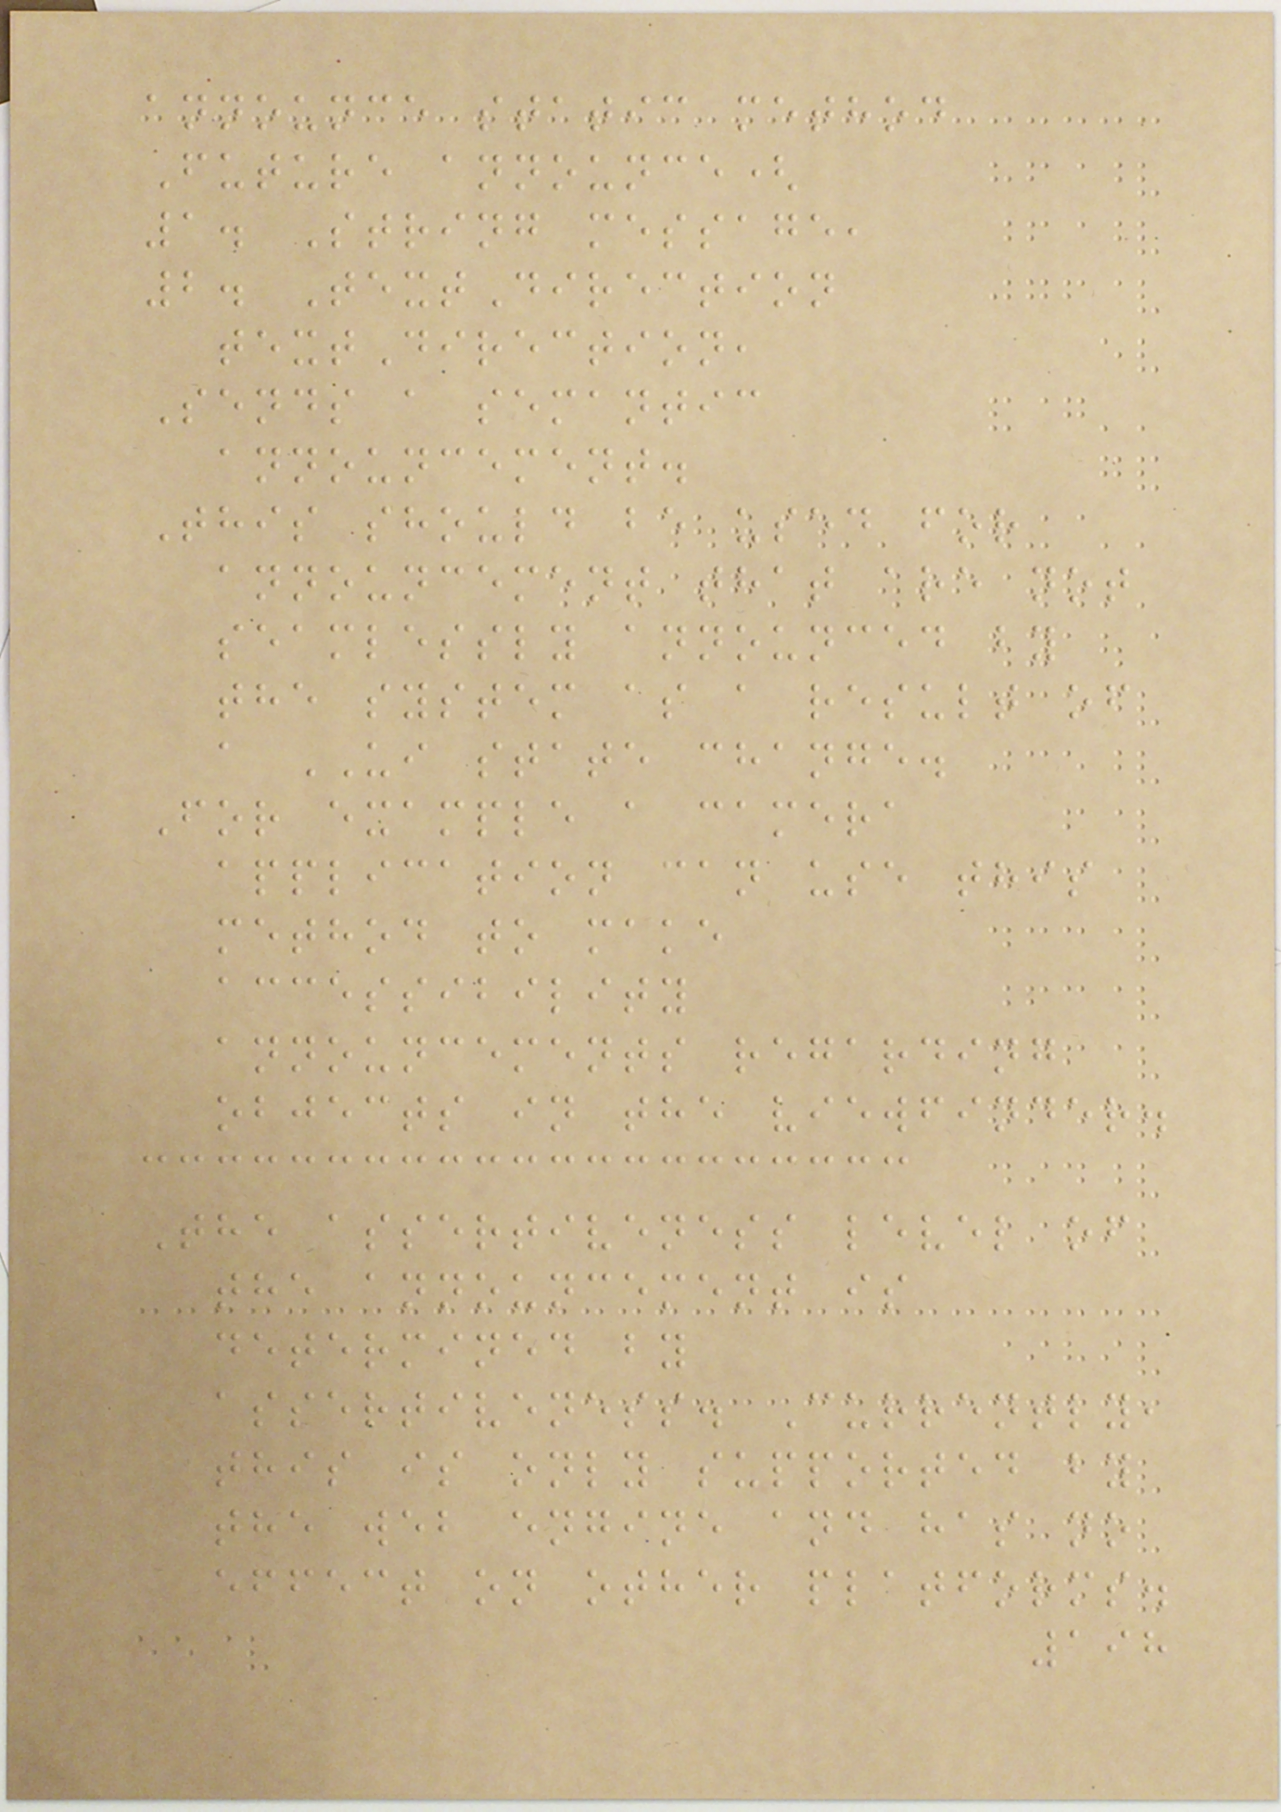announce static method
Future announce(
1. String message,
2. TextDirection
textDirection,
Sends a semantic
announcement.
This should be used for
announcement that are not
seamlessly announced by
the system as a result of
a UI state change.
For example a camera
application can use this
method to make
accessibility
announcements regarding
objects in the viewfinder.
The assertiveness level of
the announcement is
determined by
assertiveness. Currently,
this is only supported by
the web engine and has no
effect on other platforms.
198
